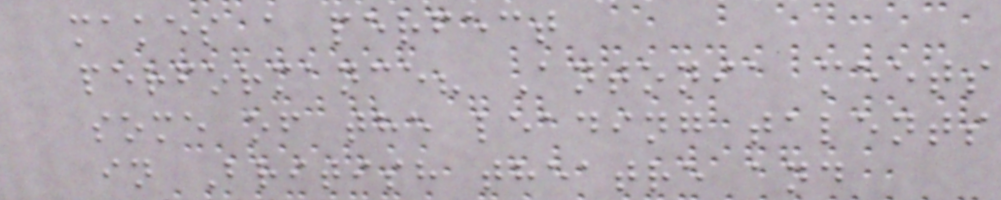makes a perfect
performance? Antonia meets
some of the leading talents
in British theatre and
